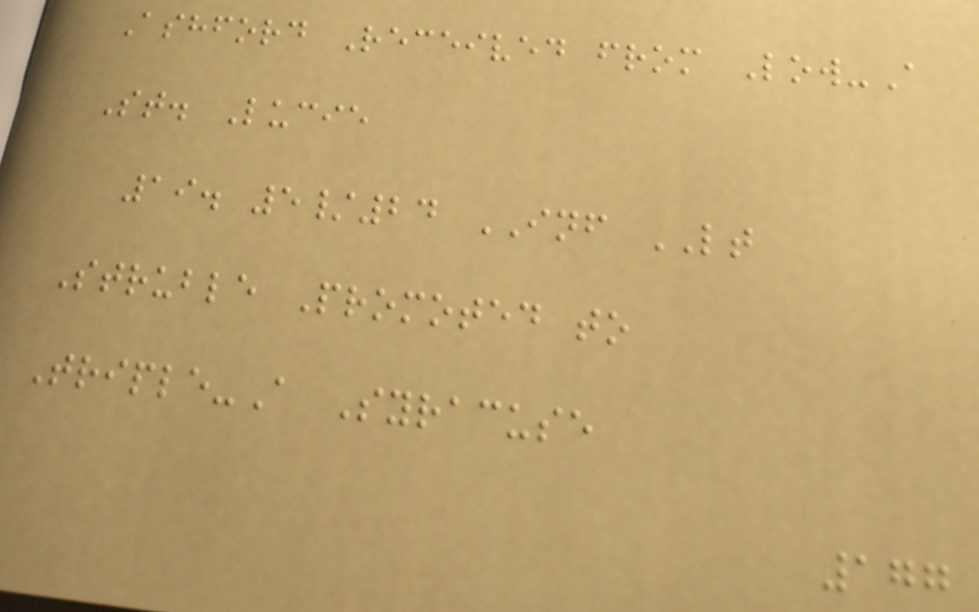Ashford Received from Low-A
St. Lucie
19. 5/24 INF LT
Struble Promoted to
Triple-A Syracuse
177
